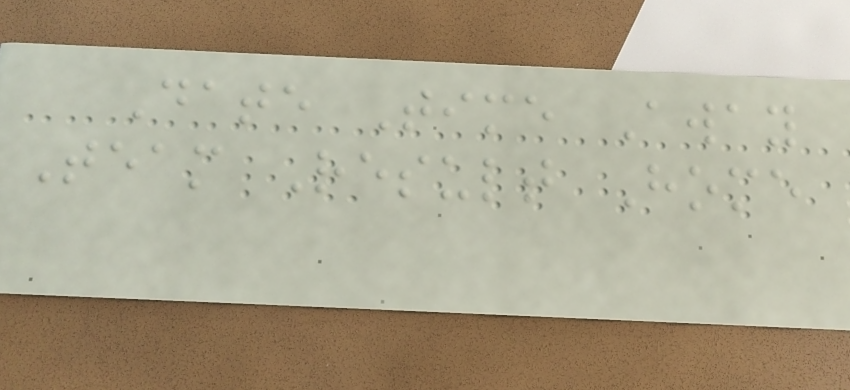Date Time Away
Team Result Home
